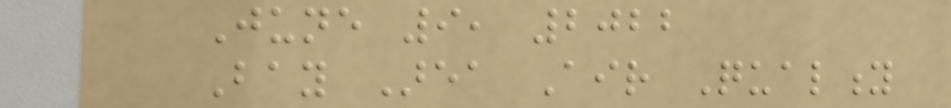June 9, 2022
Bay Area Air Quality
